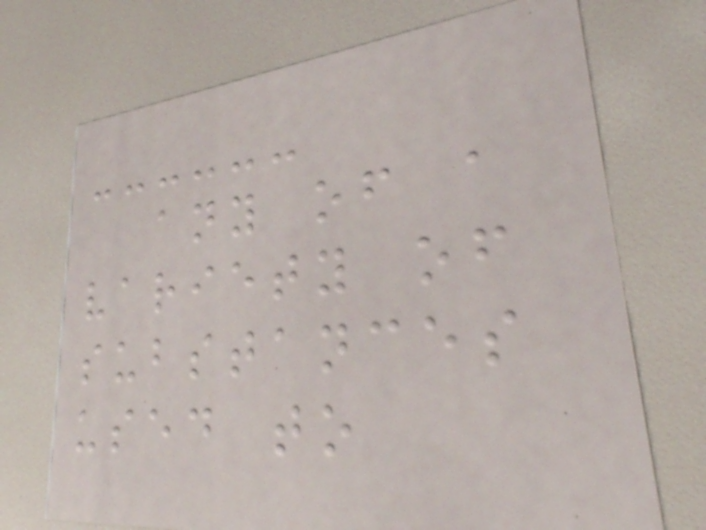any of a
variety of
substances
used to
